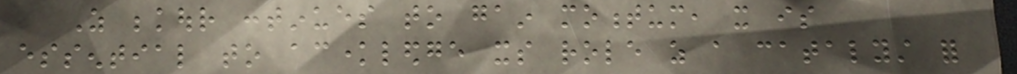As bekour continues to gain momentum, it is
essential to acknowledge its role as a catalyst for
